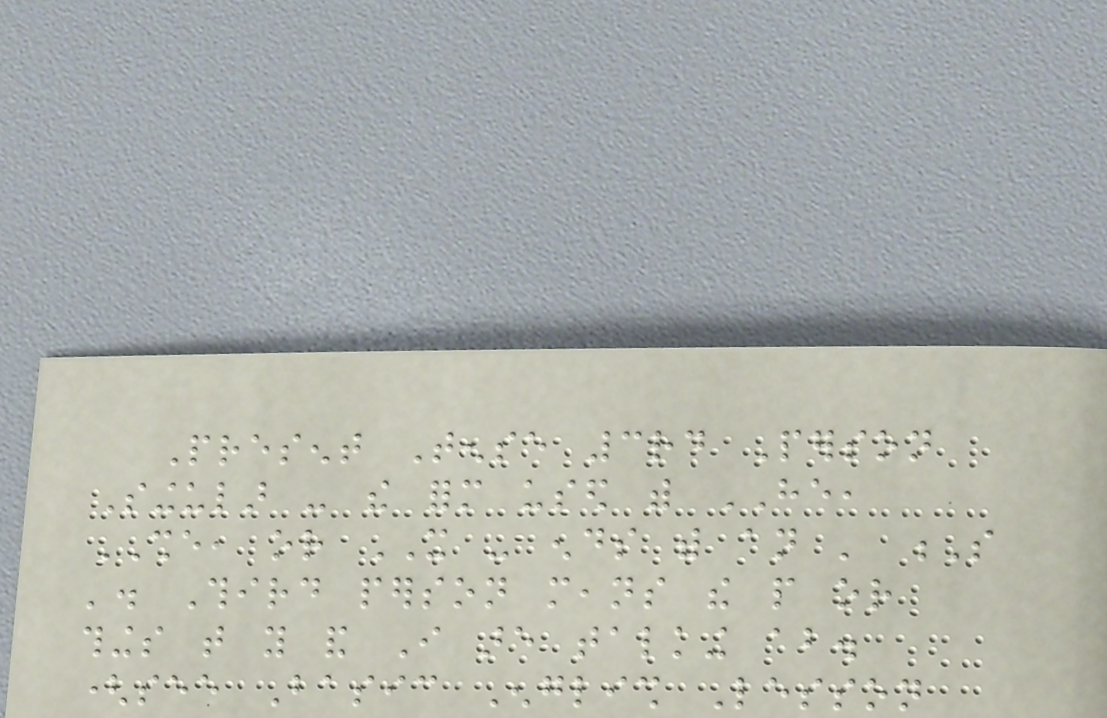Present Tense 3rd Person
Singular - the form used with HE,
SHE, or IT - ends with an ' S
'. Third person means the people or
things that you and I are talking about.
(see Basic English Lesson
